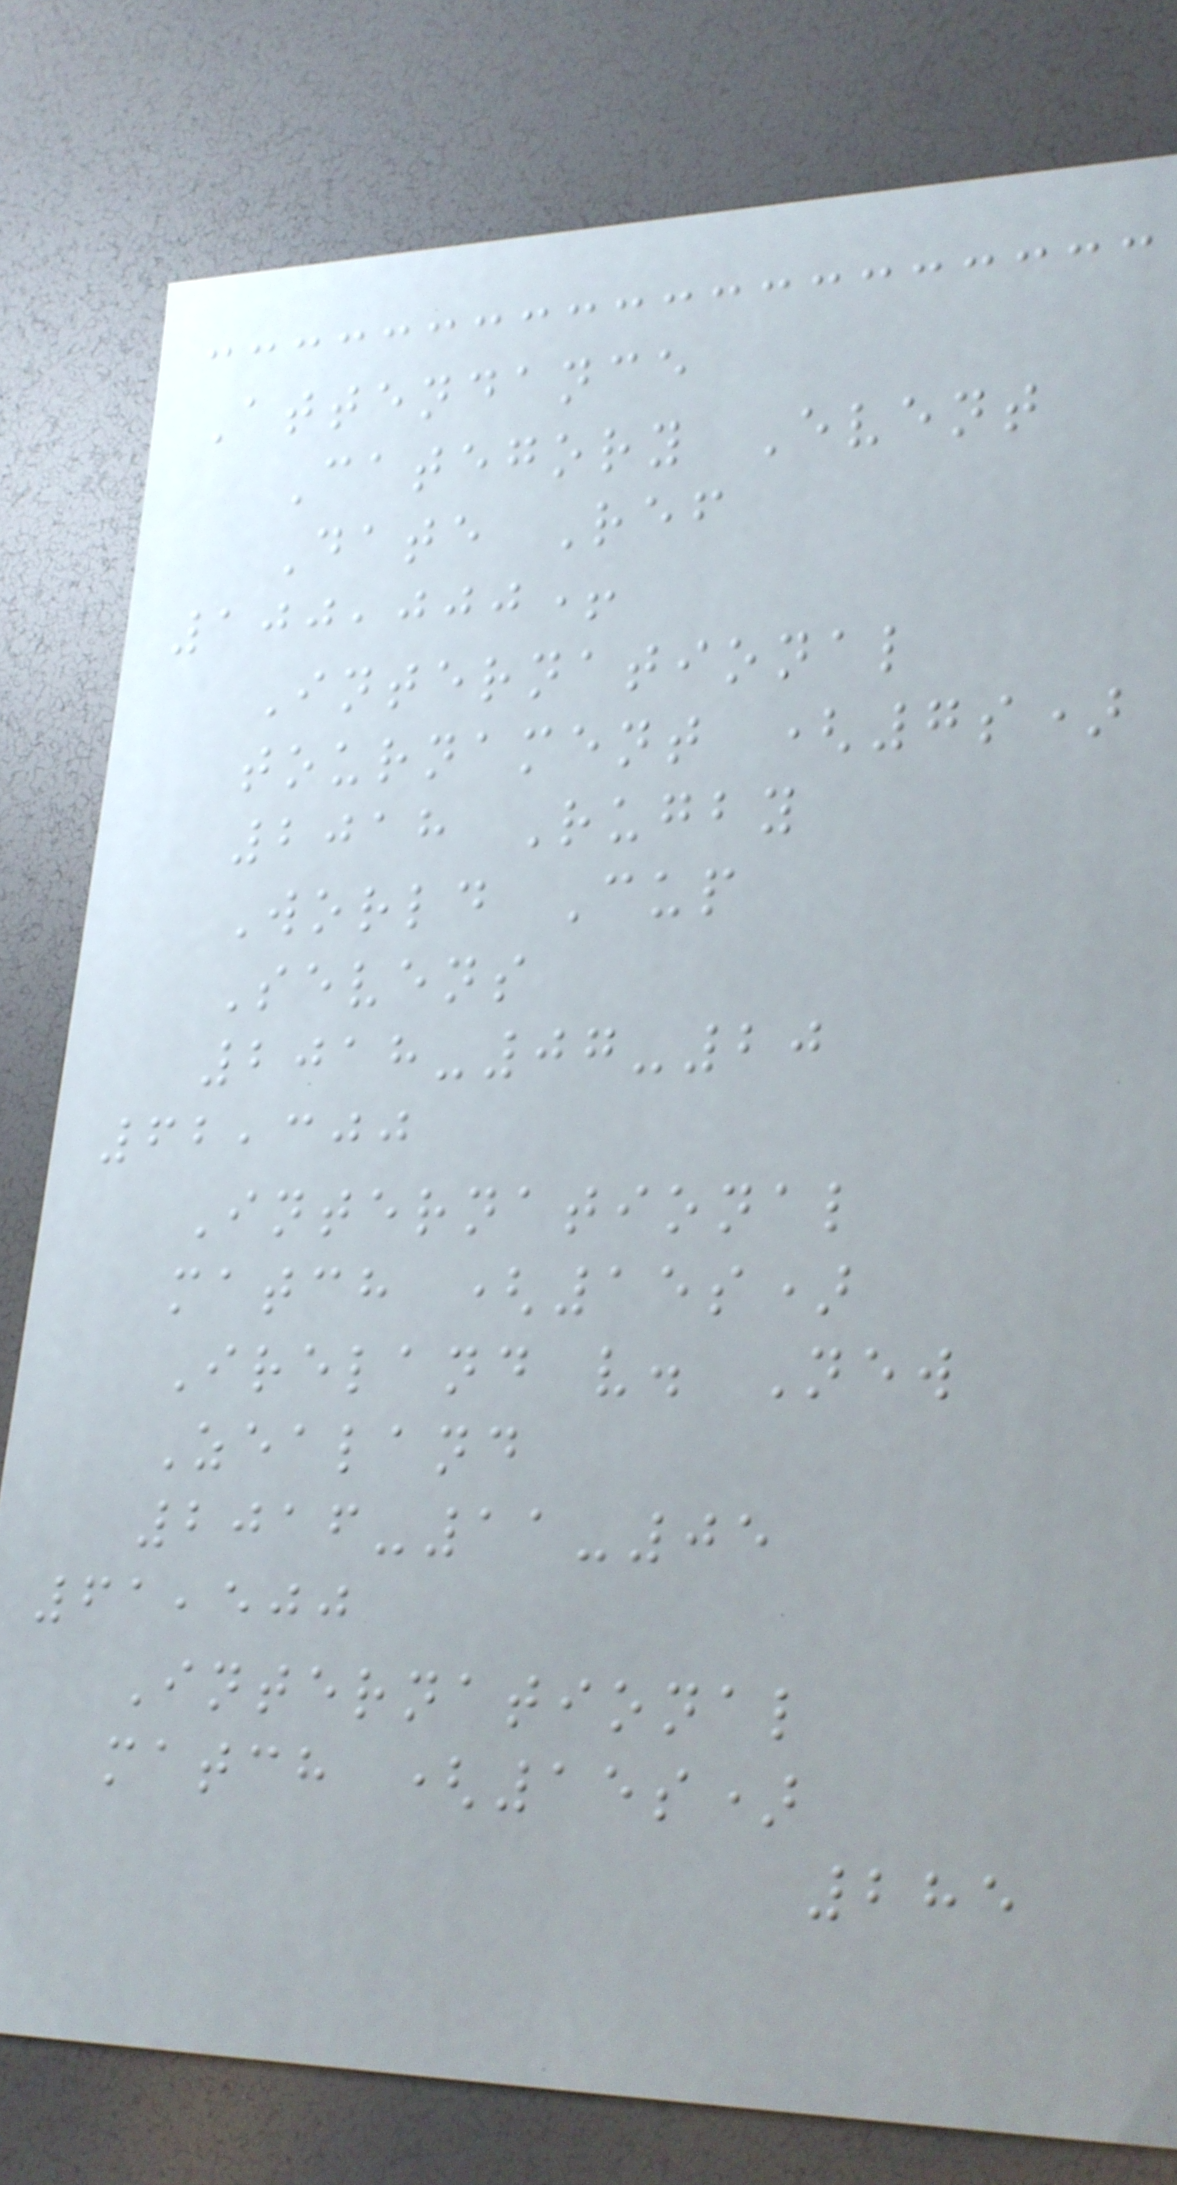Attendance
Category Event
Date Ref
100,000+
International
tournament (7s)
2018 Rugby
World Cup
Sevens
2018-07-20
62,300
International
match (15s)
Ireland v. New
Zealand
2016-11-05
61,500
International
match (15s)
285
